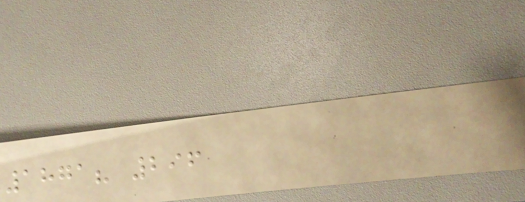1871? 296
